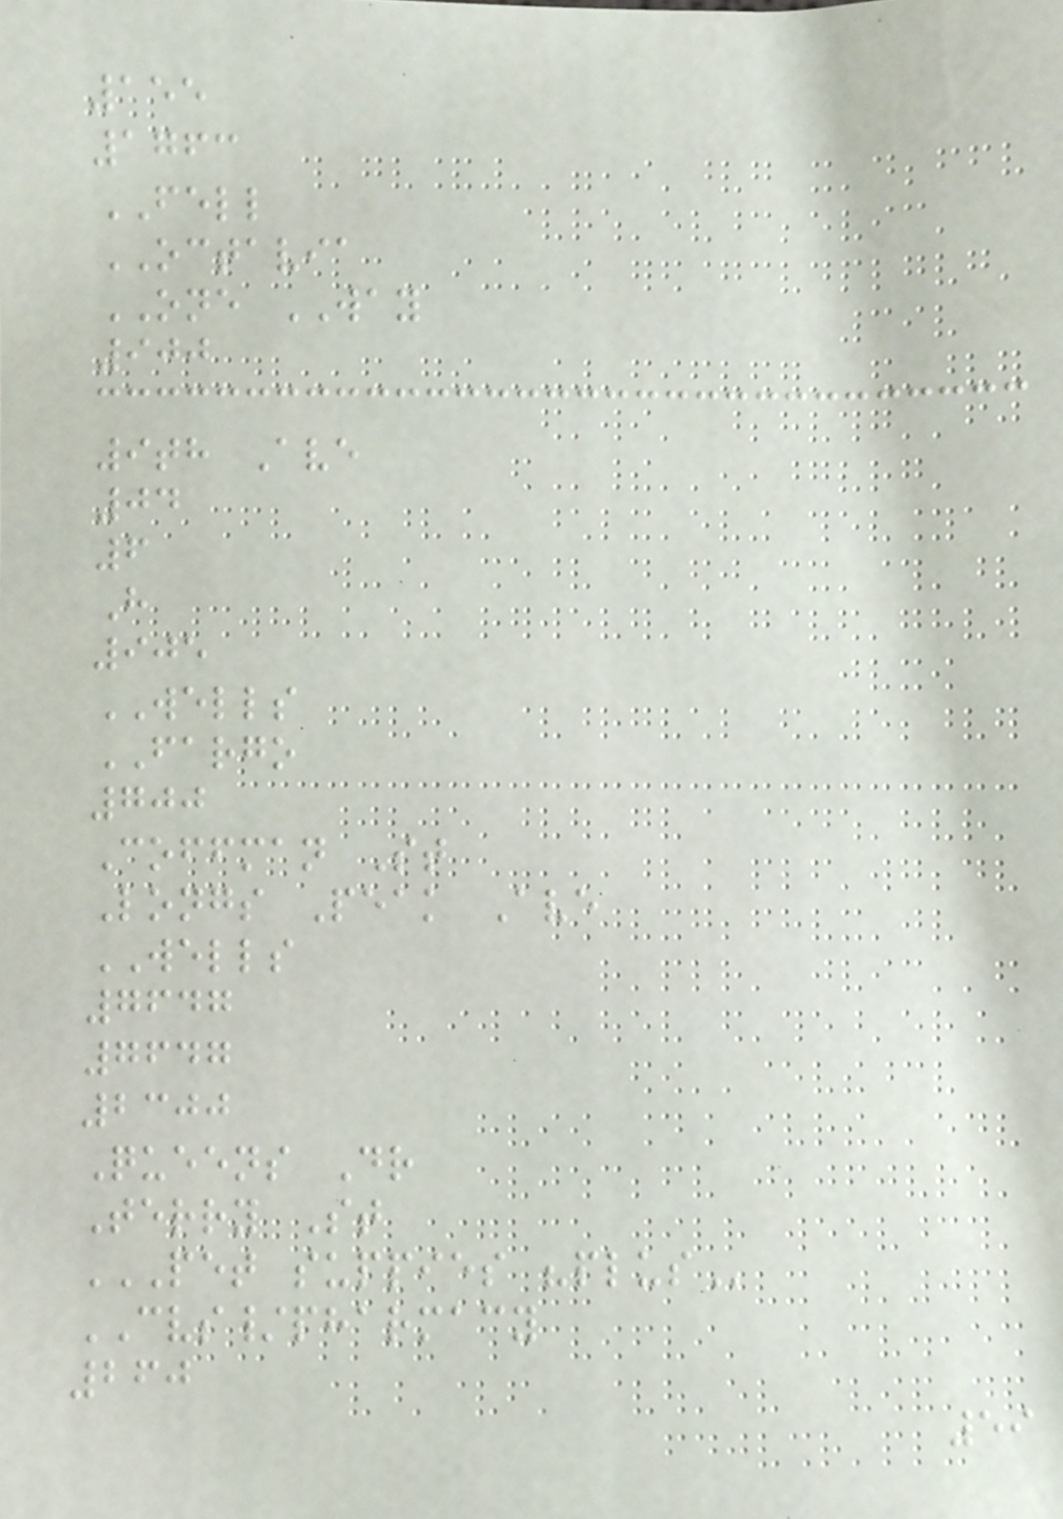155
1763
FELL
OCTAVIA
ONE WAY
900
9th Ave
04
6
H
905
WELLS
FARGO
700
Coffman St
Longs Peak Ave
WELLS
7647
7647
2300
Queens Dr
Terry St
PET SUPPIES "PLUS
CVS/pharmacy
260
59
